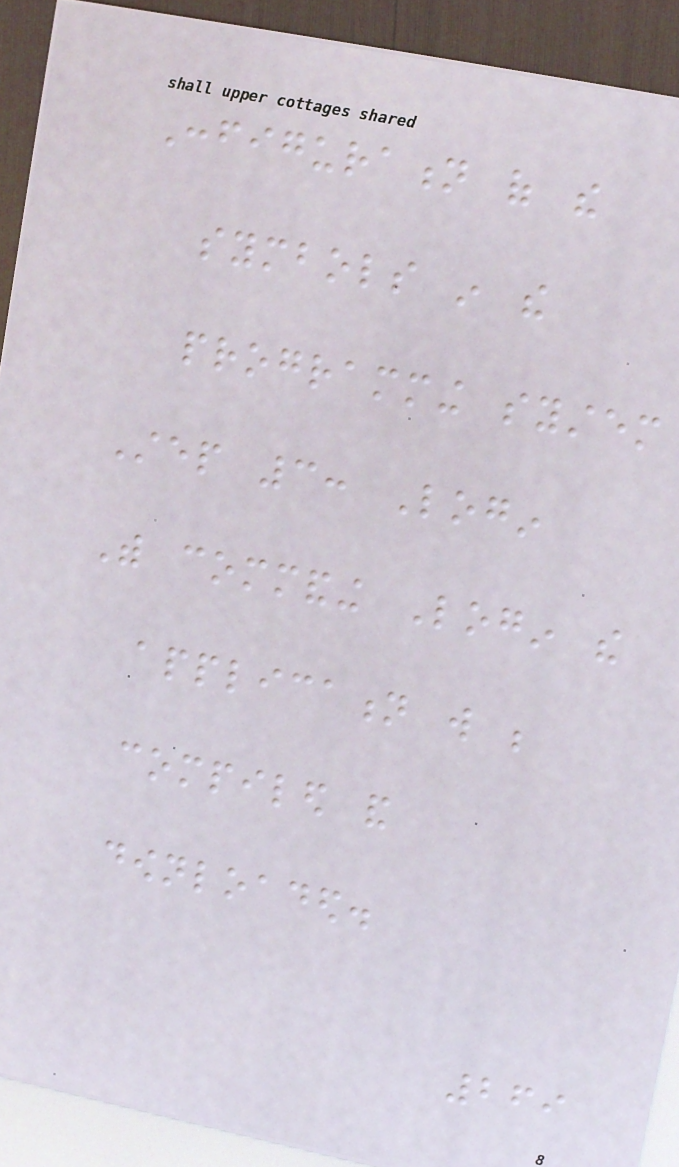Configuration of the
symbols in the
programming system
Step 3: Login
With commanding Login the
application will be
compiled and
downloaded.
269
